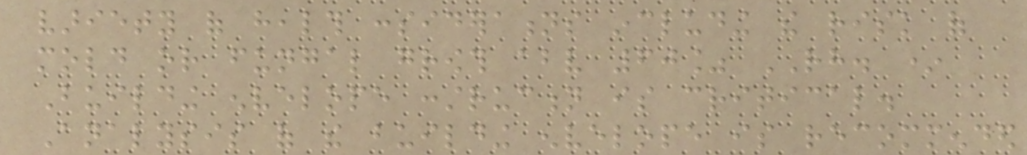variety of health considerations including the risk of
mold or fungal growth above 60% RH. *
Building envelope construction is critical.
Analysis of the building envelope is recommended
